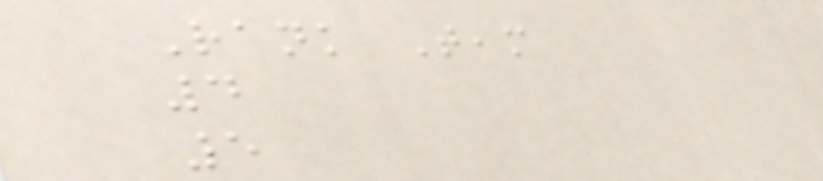Rank Team
4
5
